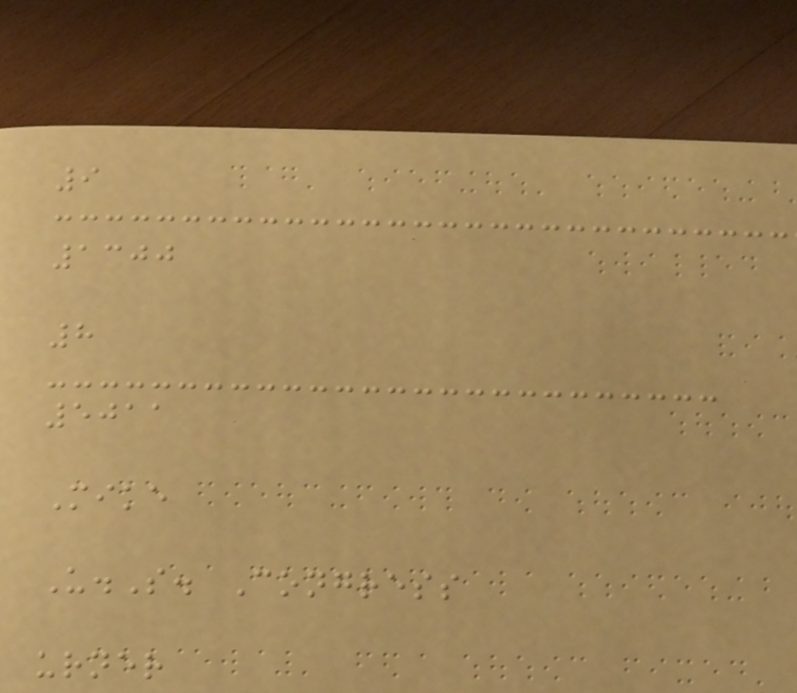9
1300
8
5011
Mike
U.S. Congress
urner
